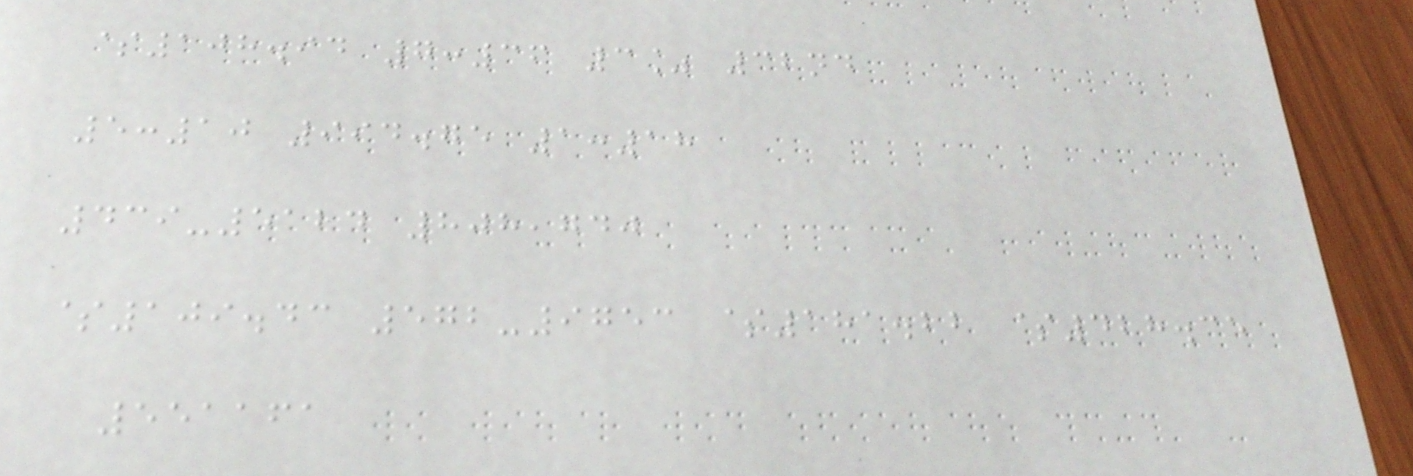$108.94 7:36 3% 32nd
5:10 994.75 1:18
439-5124 808,740
$109.43 572-9753 $181.22 $428.35
551161
